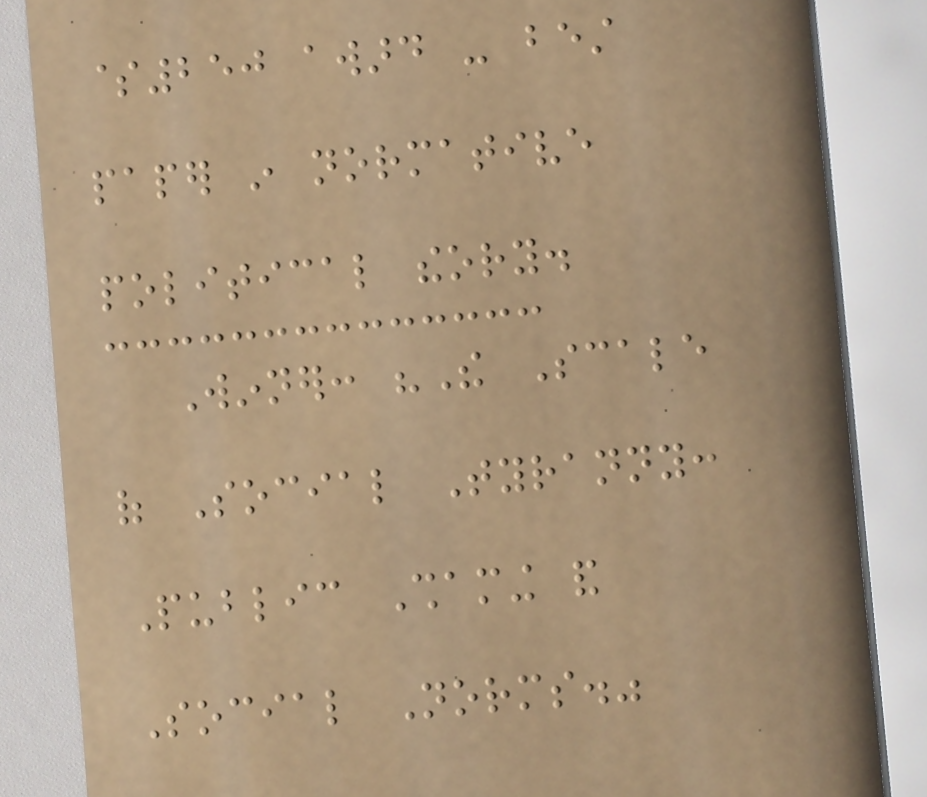$250 award - best
paper in normative
political theory.
Winner: "The Scale
of Social Tyranny:
Public Shaming and
Social Norms."
